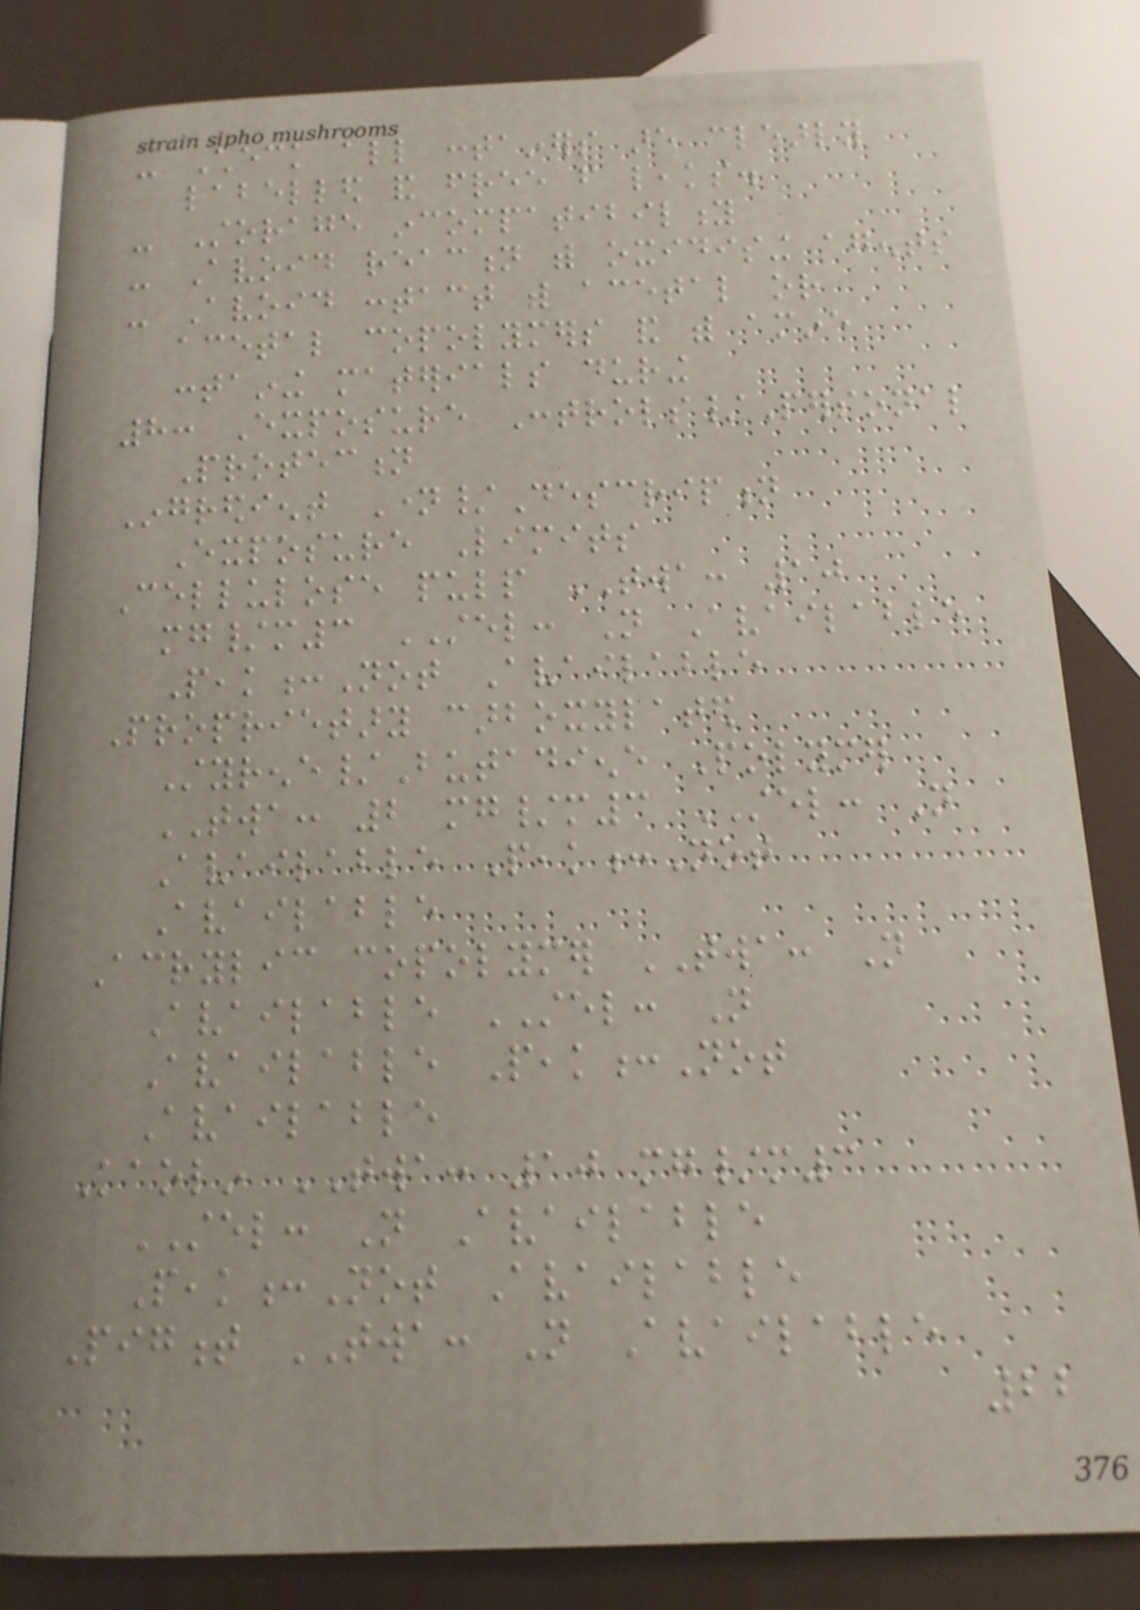- Check all containers are clearly
labelled and free from leaks.
- Storage incompatibility
- Avoid reaction with oxidising agents
- Avoid contact with acetal or
acetal copolymers and with amine
containing materials during
8: Exposure Controls/Personal
Protection
Ingredient Name/Description
Exposure Limits
Cellulose pulp TWA: 10
mg/m3 STEL: Not Available
Peak:Not Available
Proprietary carboxylated
Styrene/Butadiene Polymer
TWA: 2 mg/m3 STEL: Not
Available Peak:Not
Available
Acrylic copolymer TWA: Not
Available STEL: Not
Available Peak:Not
Available
Kaolin TWA: 10 mg/m3
STEL: Not Available
Peak:Not Available
Pigment TWA: Not Available
22
